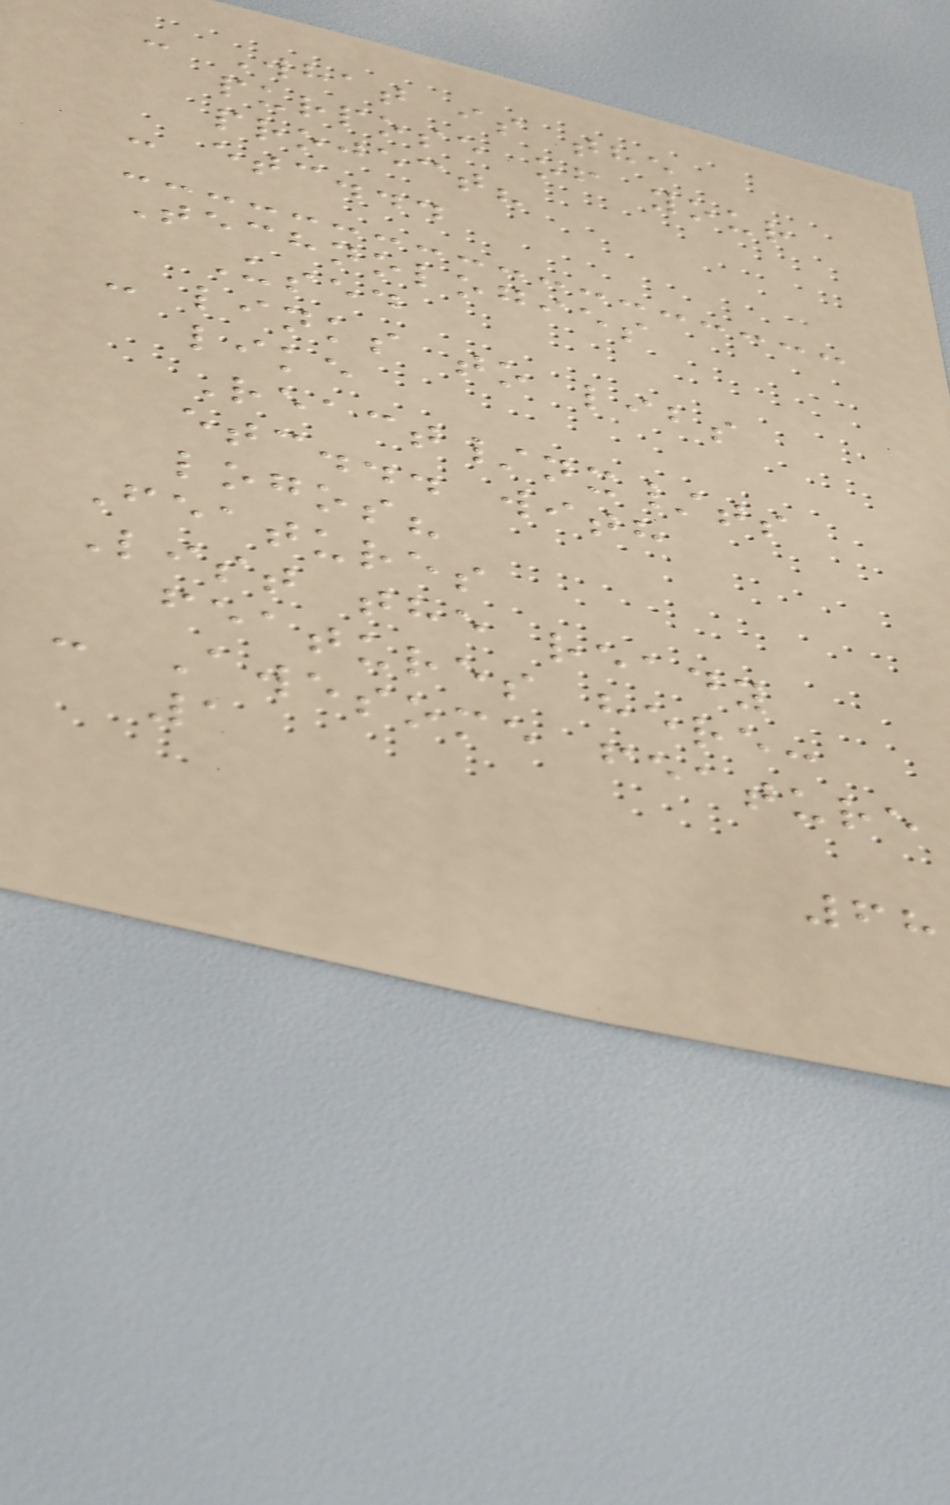- What is the
purpose of your
project?
- etc...
Technologies
Used
- links to libs
like
React/nx/ts
etc... with
logos?
Features
List the ready
features here:
- Awesome feature
1
68
